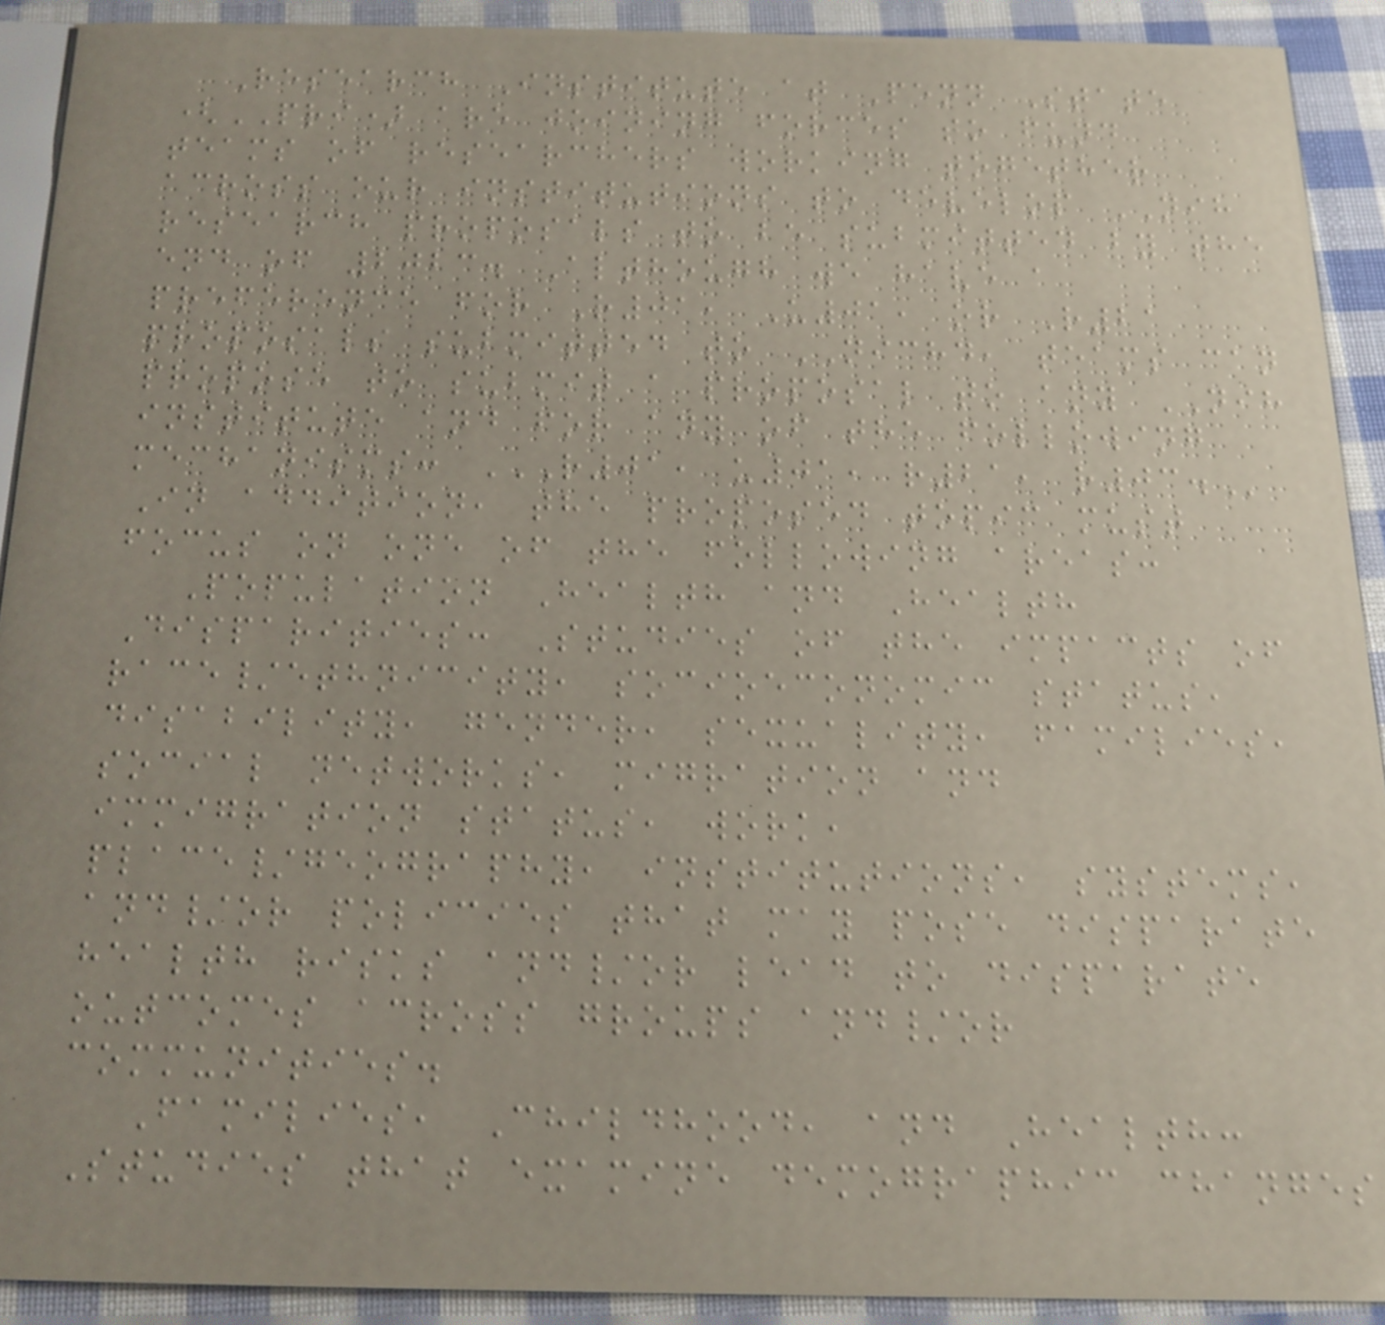Research Institute at Penn State
(PRI) are joining forces to fund
teams of researchers working together
across our institutions to develop NIH
research proposals to be submitted by the
end of 2023. Although we have a
preference for R01, U01, or R21
proposals submitted to NICHD, teams can
propose to submit a proposal to any NIH
institute and for any of the following
mechanisms: R01, U01, R21, R03.
In addition, the proposed topic must
focus on one of the following areas:
Population Health and Health
Disparities: Studies of the impacts of
race/ethnicity, socioeconomic status,
disability, gender, sexuality, families,
social networks, migration and
immigration status, work,
place/geography, institutions, systems,
and/or policies that may pose disparate
health risks and/or lead to disparate
outcomes across groups and/or
communities.
Families, Childhood, and Health:
Studies that examine demographic changes
